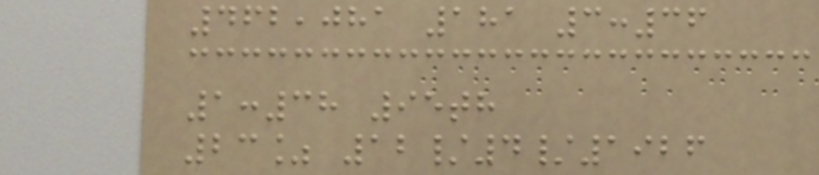462,081 181 3:36
1:38 95th
23% 12/4/1926
